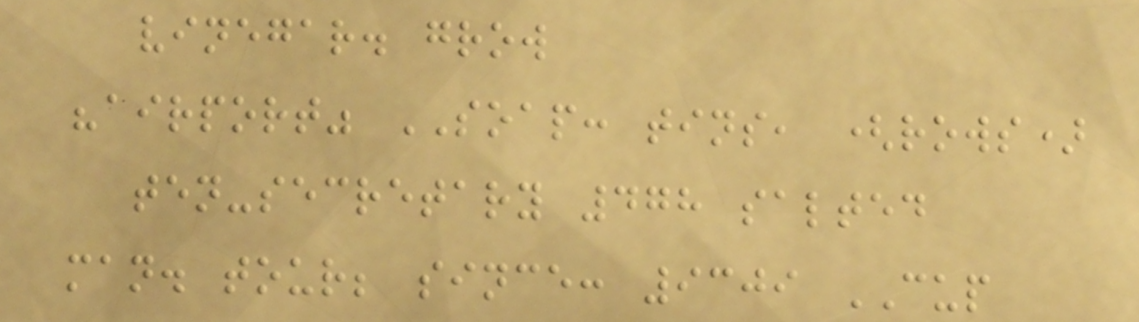vinegar. grow
"airport" SOAP: tins, (rows)
ten-secretary 478 salted
man. tour; since: 9309 CUP
